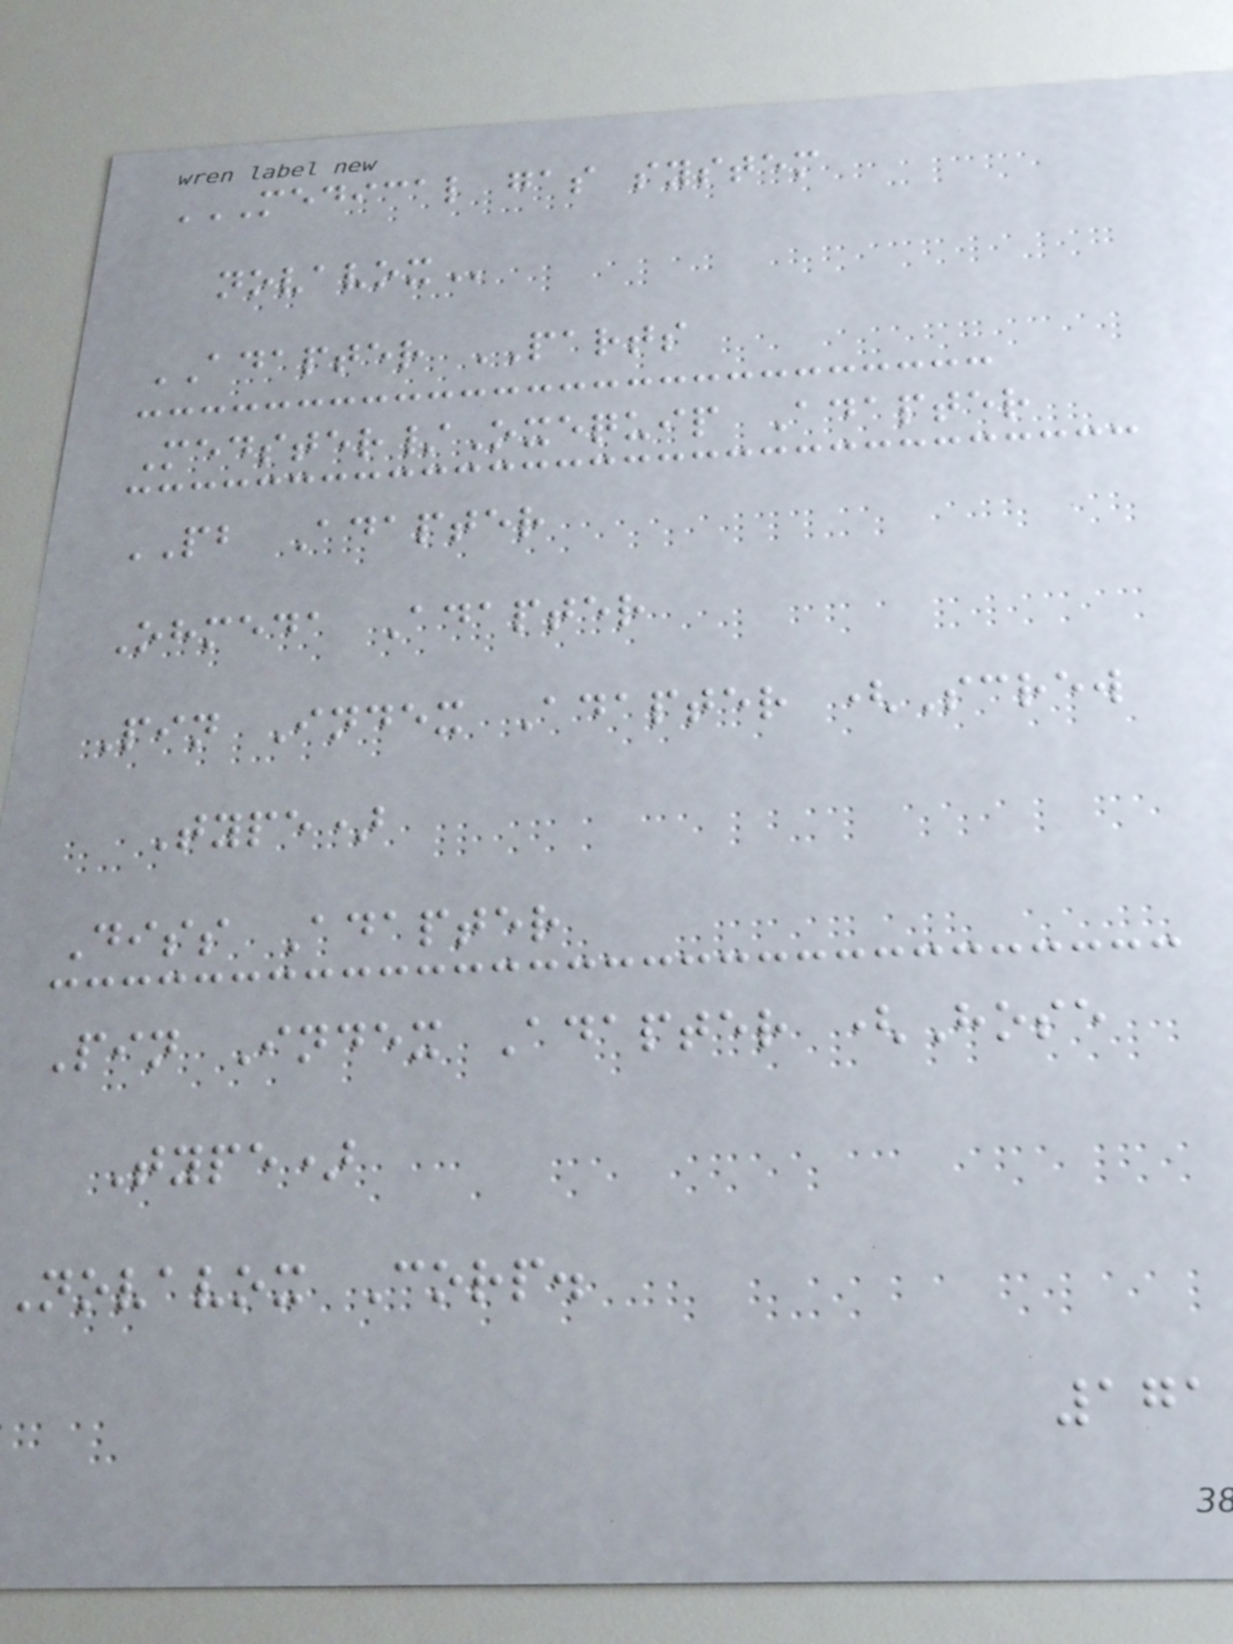MEDICAL GAS SYSTEM
ADAPTER PARTS
Medster/Oxequip Adapter
PB Adapter
Ohmeda Adapter
Pin Index Adapter (Screw
Type)
Diss Adapter
Pin Index Adapter (Hose
Type)
novavox Corp.
171
